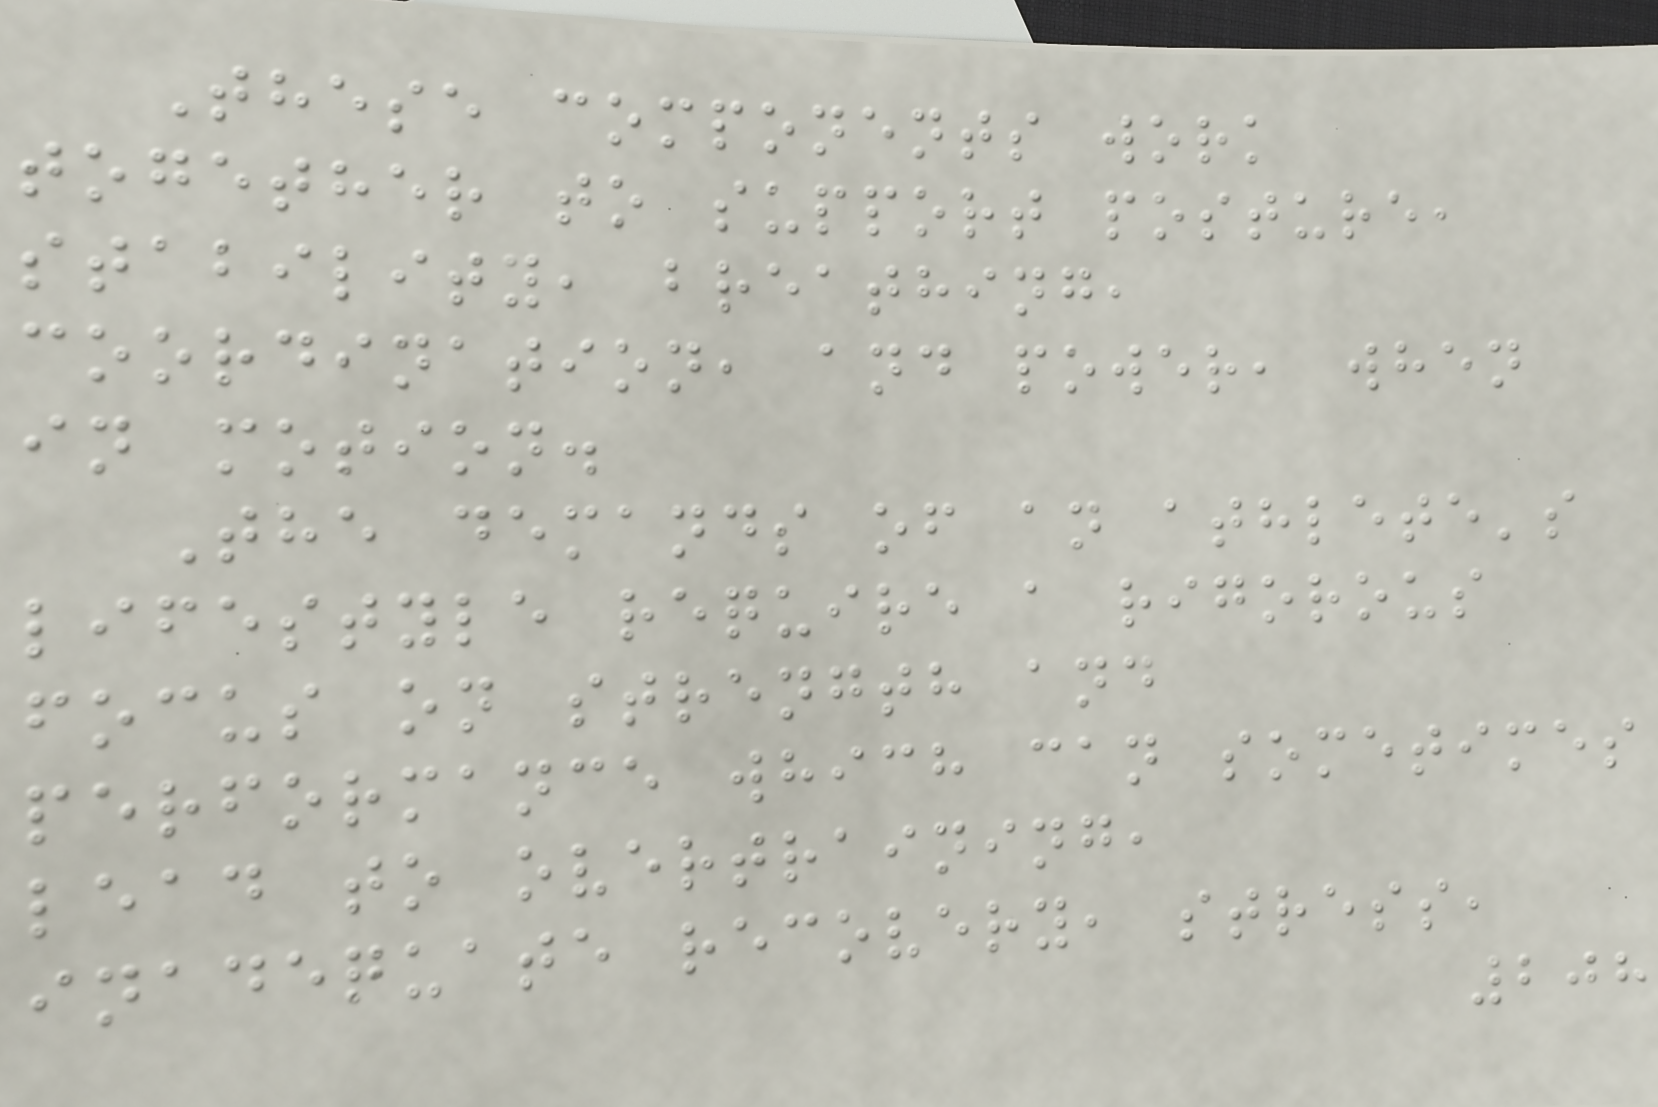These components work
together to support posture,
stability, breathing,
coordination, and power, when
in motion.
The demands of an athlete's
lifestyle require a rigorous
focus on strength and
performance which can sometimes
lead to overtraining,
inadequate recovery, stress,
208
